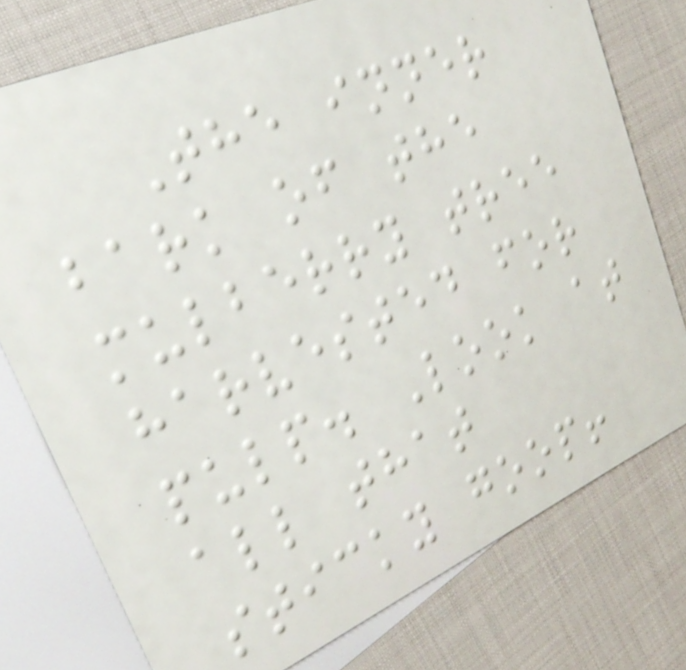The inner
bark of the
mulberry tree
harvested for
pulp. Look at
all that
sticky goop!
